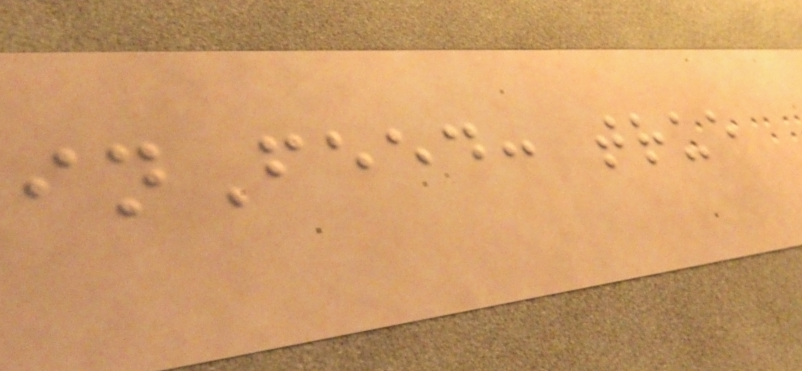inFeed: true
